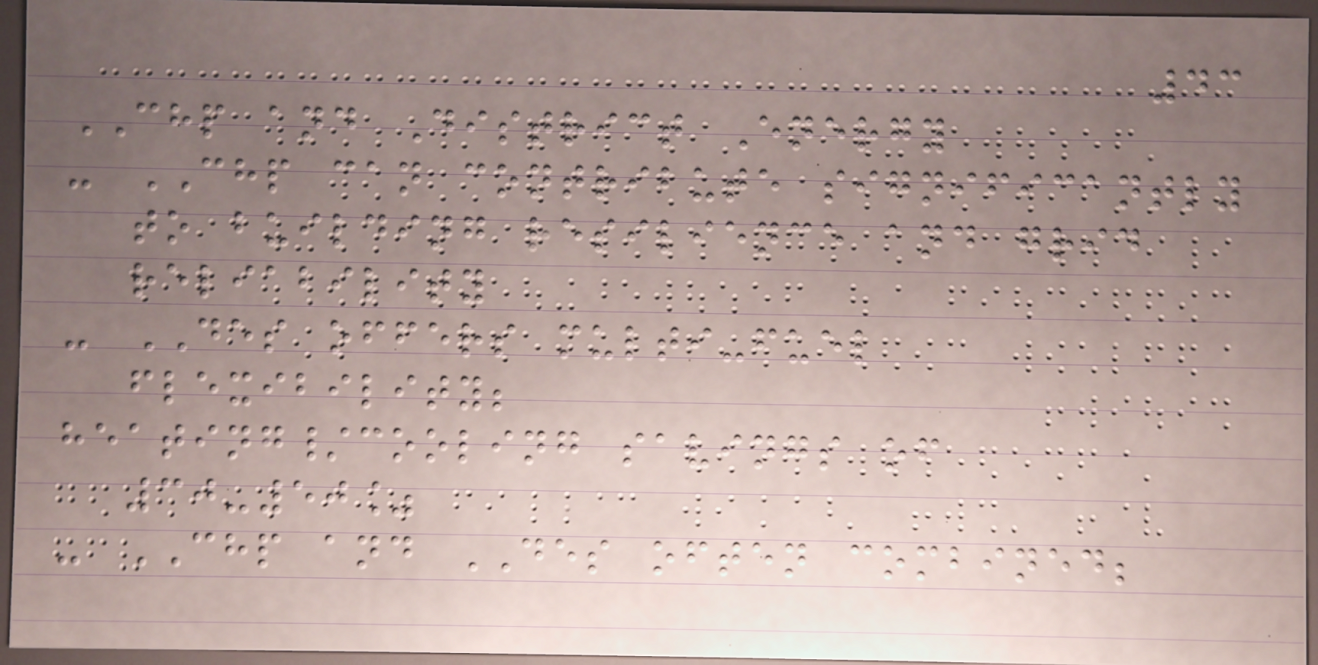43
CHP and District Energy
- CHP can contribute significantly
to building resilience and grid
reliability
- DES offers multi-fuel
flexibility;
heating/cooling savings of
30-50%
- CHP and DES often combined;
